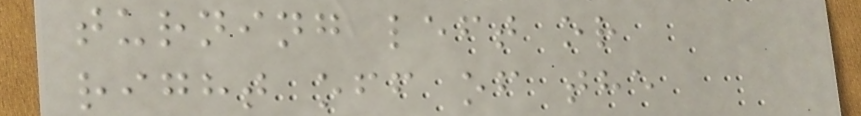turning left or
right off of the
